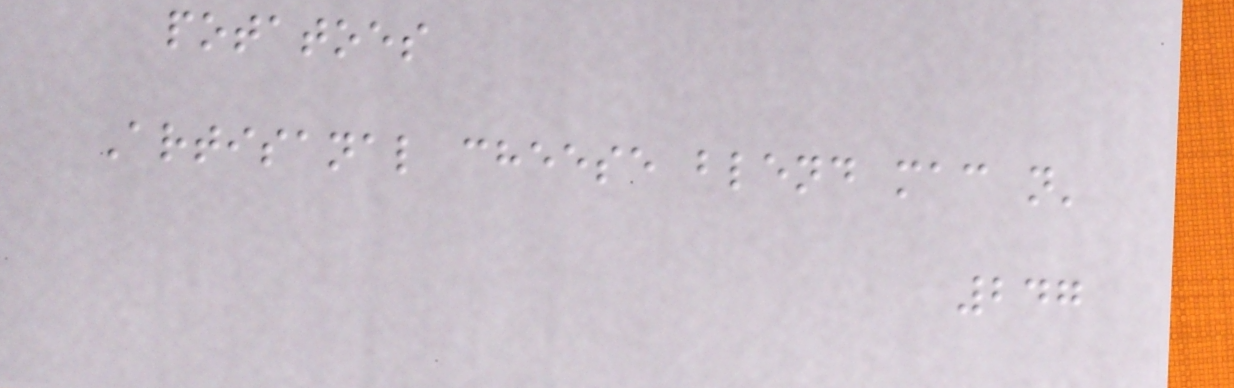potatoes
Artisanal cheese blend mac n'
247
